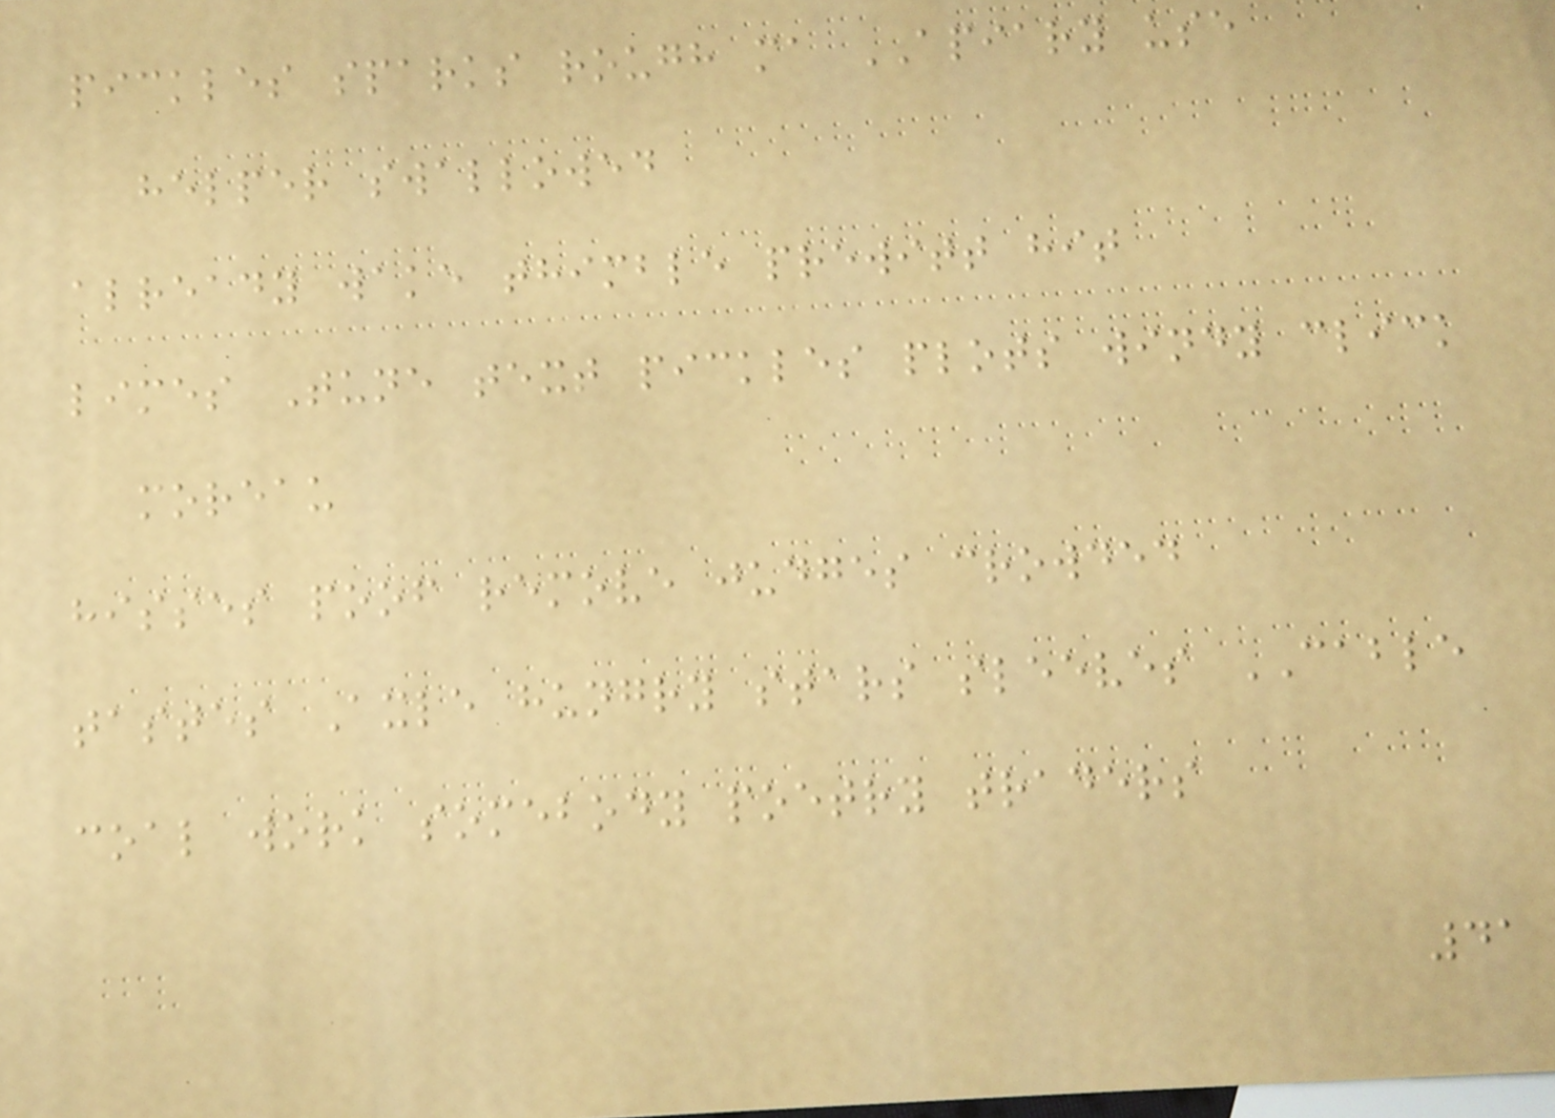pickles sparks rough ma APIARY use
helper swallowed
already wake thimble prewitt hit
limes Tune text pickles plots windy click
moreau
hisses poof remove judges crowded
tastes Axle hungry stars sleeves CABLE
coal work somebody poetry traders
41
